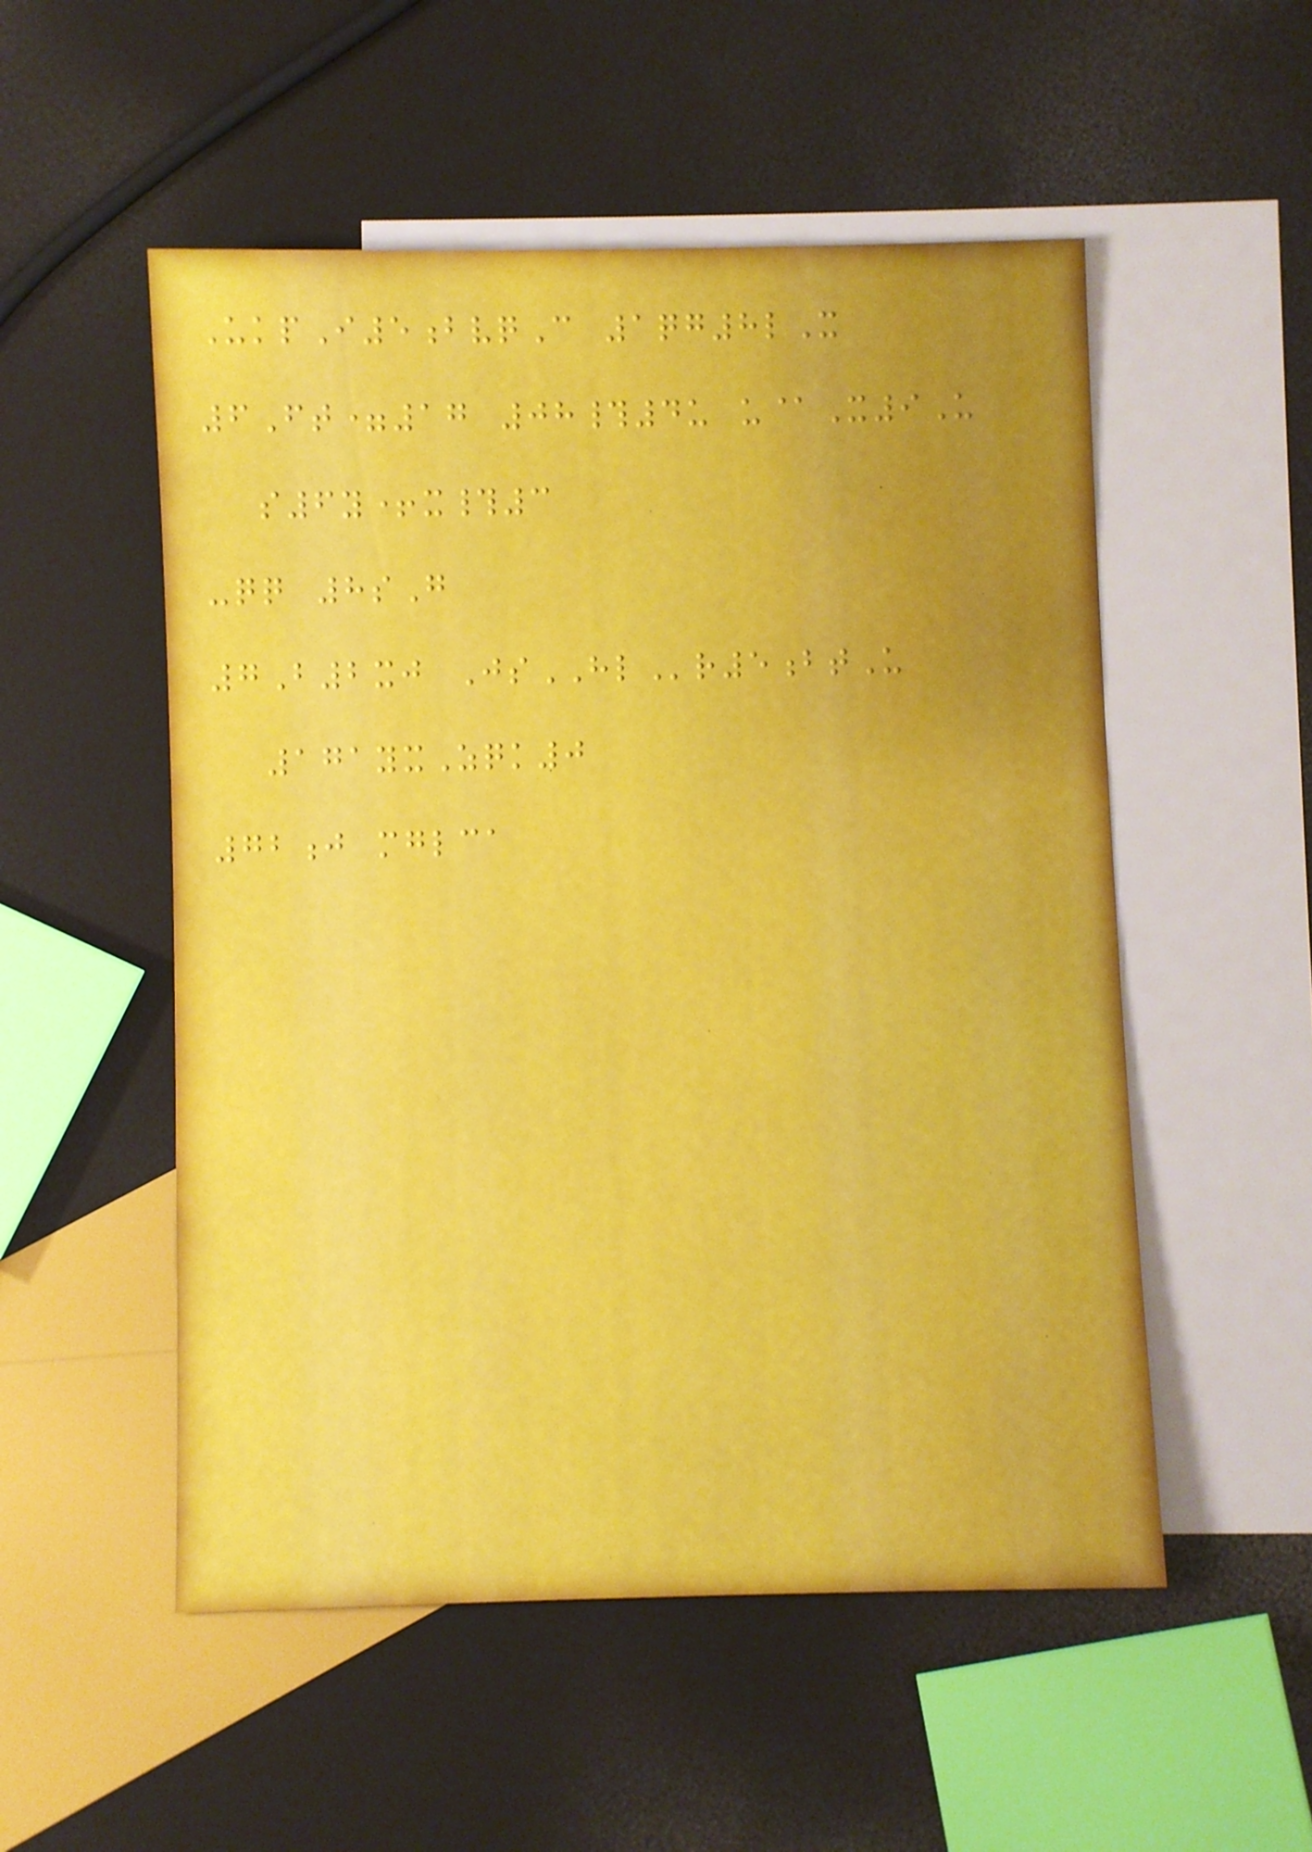UkpI5bvqC 1qg8lX
6Ft=17 08#4u u@X9U
s6y+x#3
-qq 8sG
7B2xj JsHLr5btU
171yxZqk0
72j mglca
